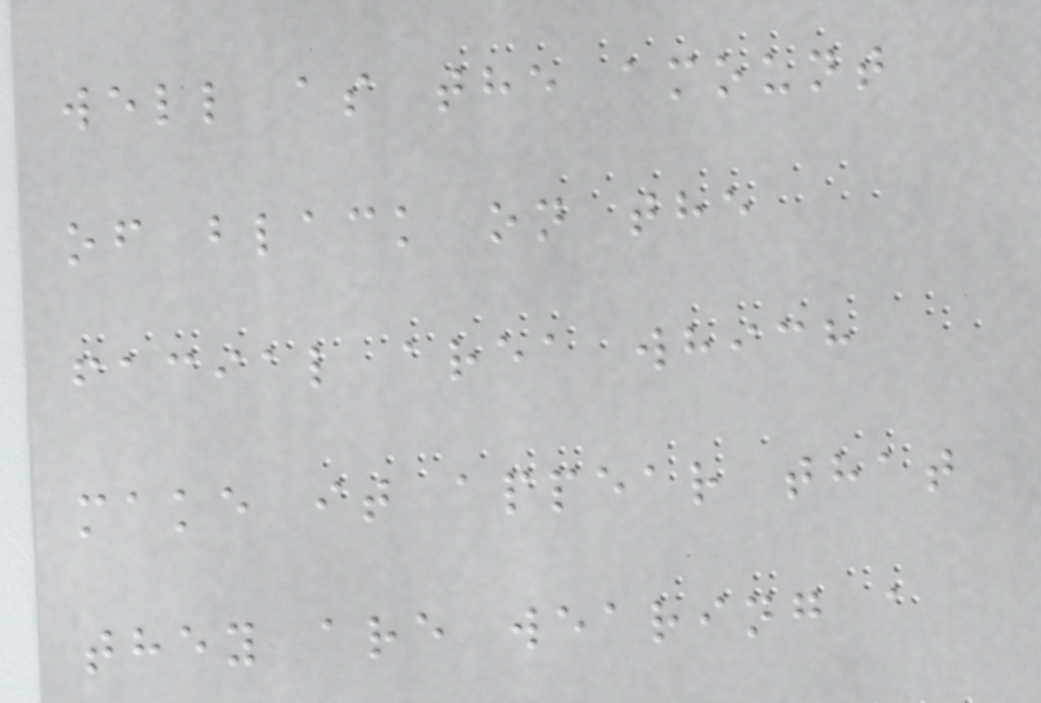well as the amount
of black on the
facial area which
make it appear that
they are wearing a
